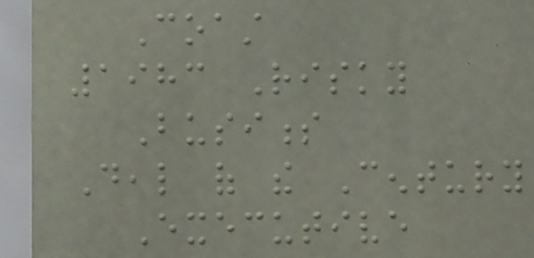Coast
1983 Risky
Business
Deal of the Century
Executive
